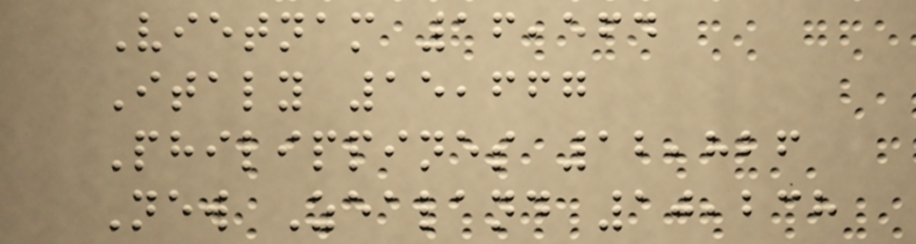Vietnam 16,564
Italy 15,667
Philippines 12,826
New Zealand 10,238
